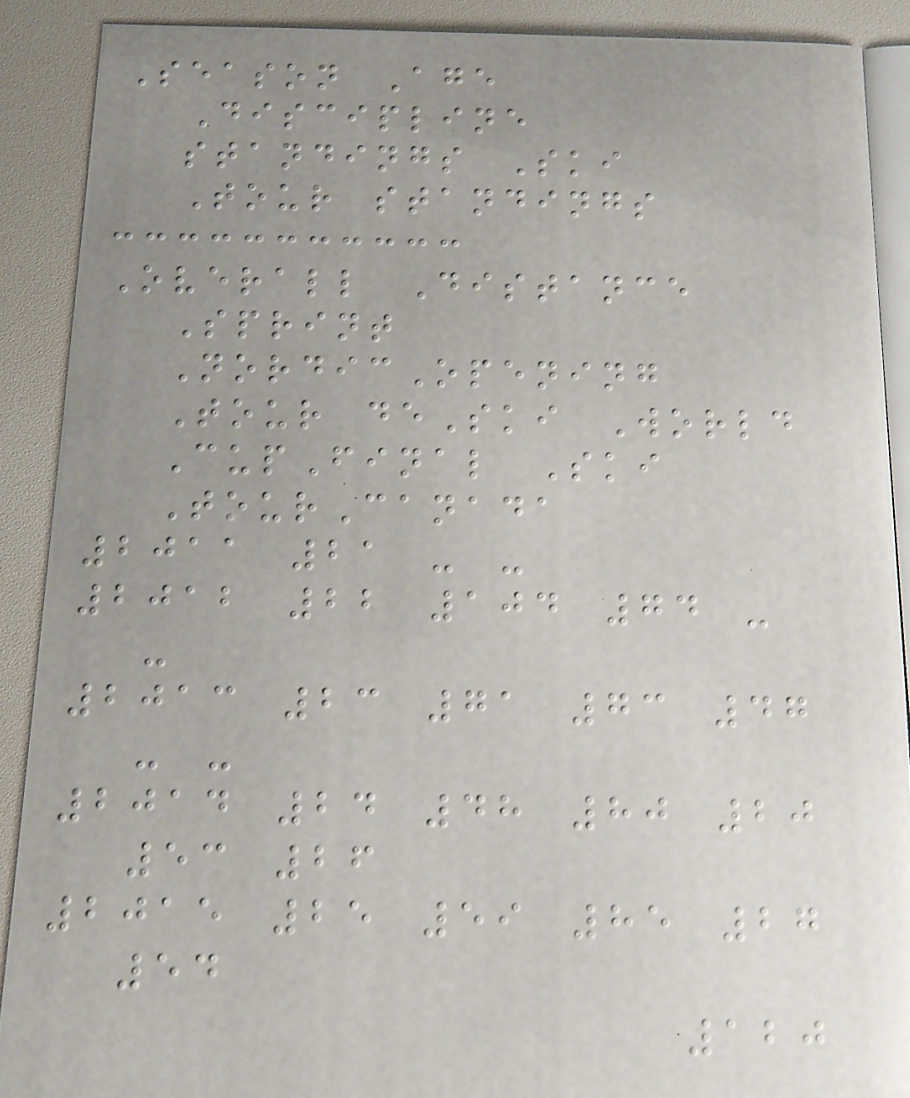Season Age
Discipline
standings Ski
Tour standings
Overall Distance
Sprint
NordicOpening
Tour deSki World
CupFinal Ski
TourCanada
2011 21 - -
2012 22 104 74 -
-
2013 23 71 73 47
- -
2014 24 48 80 20
53 26
2015 25 59 85 27
54
120
